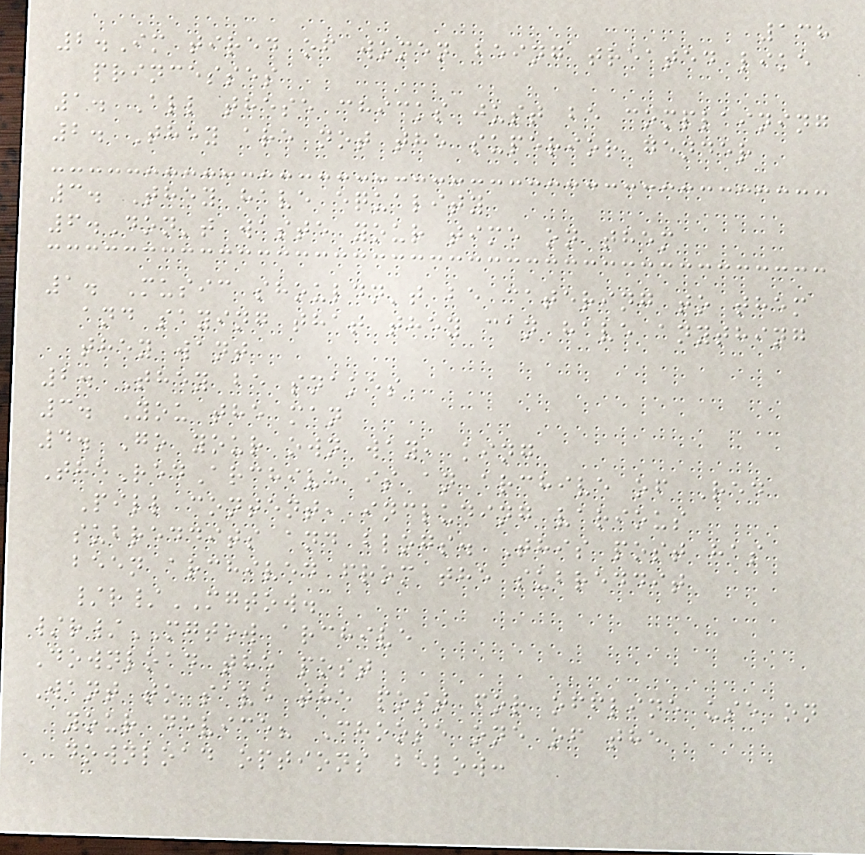138
2.Im tired of women being treated like
princesses
1. All these chicks just be complaining
2. They are not the superior gender
3. They have equality
6.Don't waste your time on them
1. Music shouldn't be catering to them
and saying that they can have anything
they want
2. They be snakes
3. You the man
4. Go your own way, king
TheRedArchive is an archive of Red
Pill content, including various
subreddits and blogs. This post has
been archived from the subreddit
/r/MGTOW.
/r/MGTOW archive
Download the post
Want to save the post for offline use on
your device? Choose one of the
download options below:
